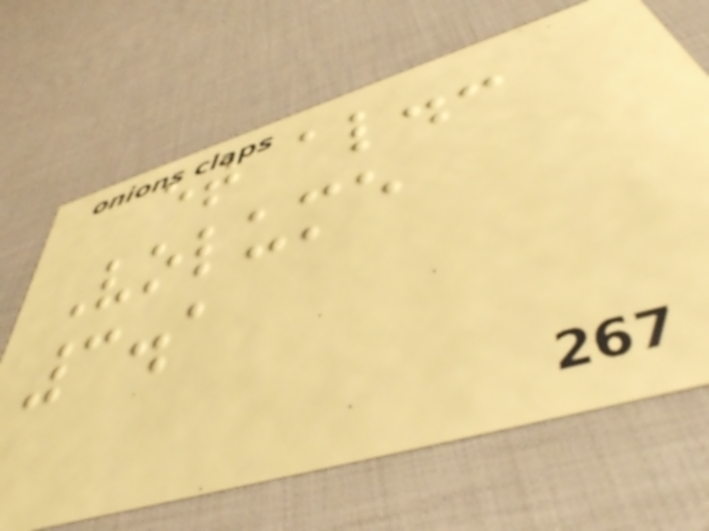et al.:
Volume
3.1
